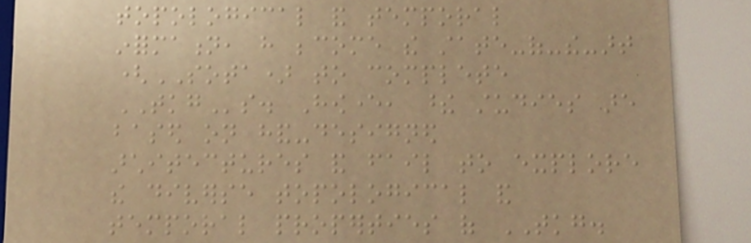topological and temporal
information, have become the state-of-the-art
(SOTA) to complete
TKGs. However, these studies are
based on hand-designed
architectures and fail to explore
the diverse topological and
temporal properties of TKG.
